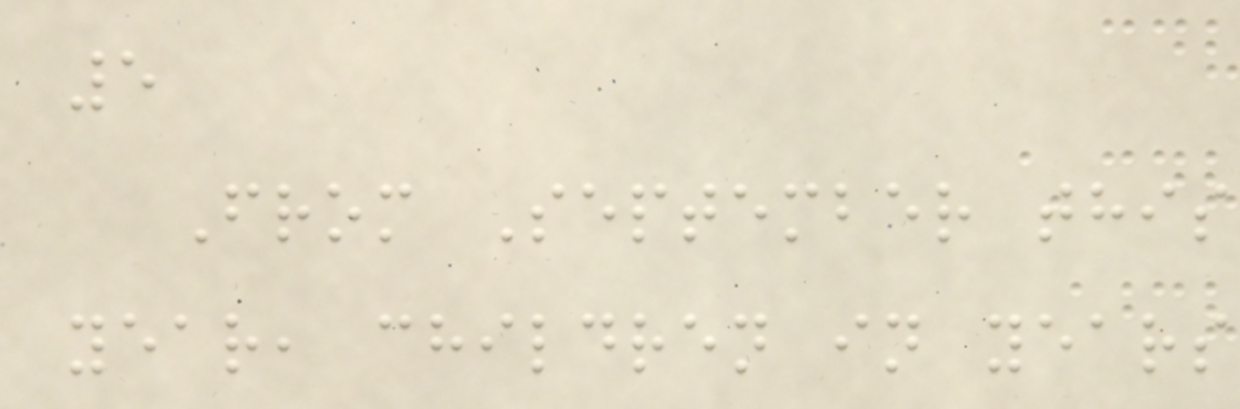5
From September this
year, children in years
